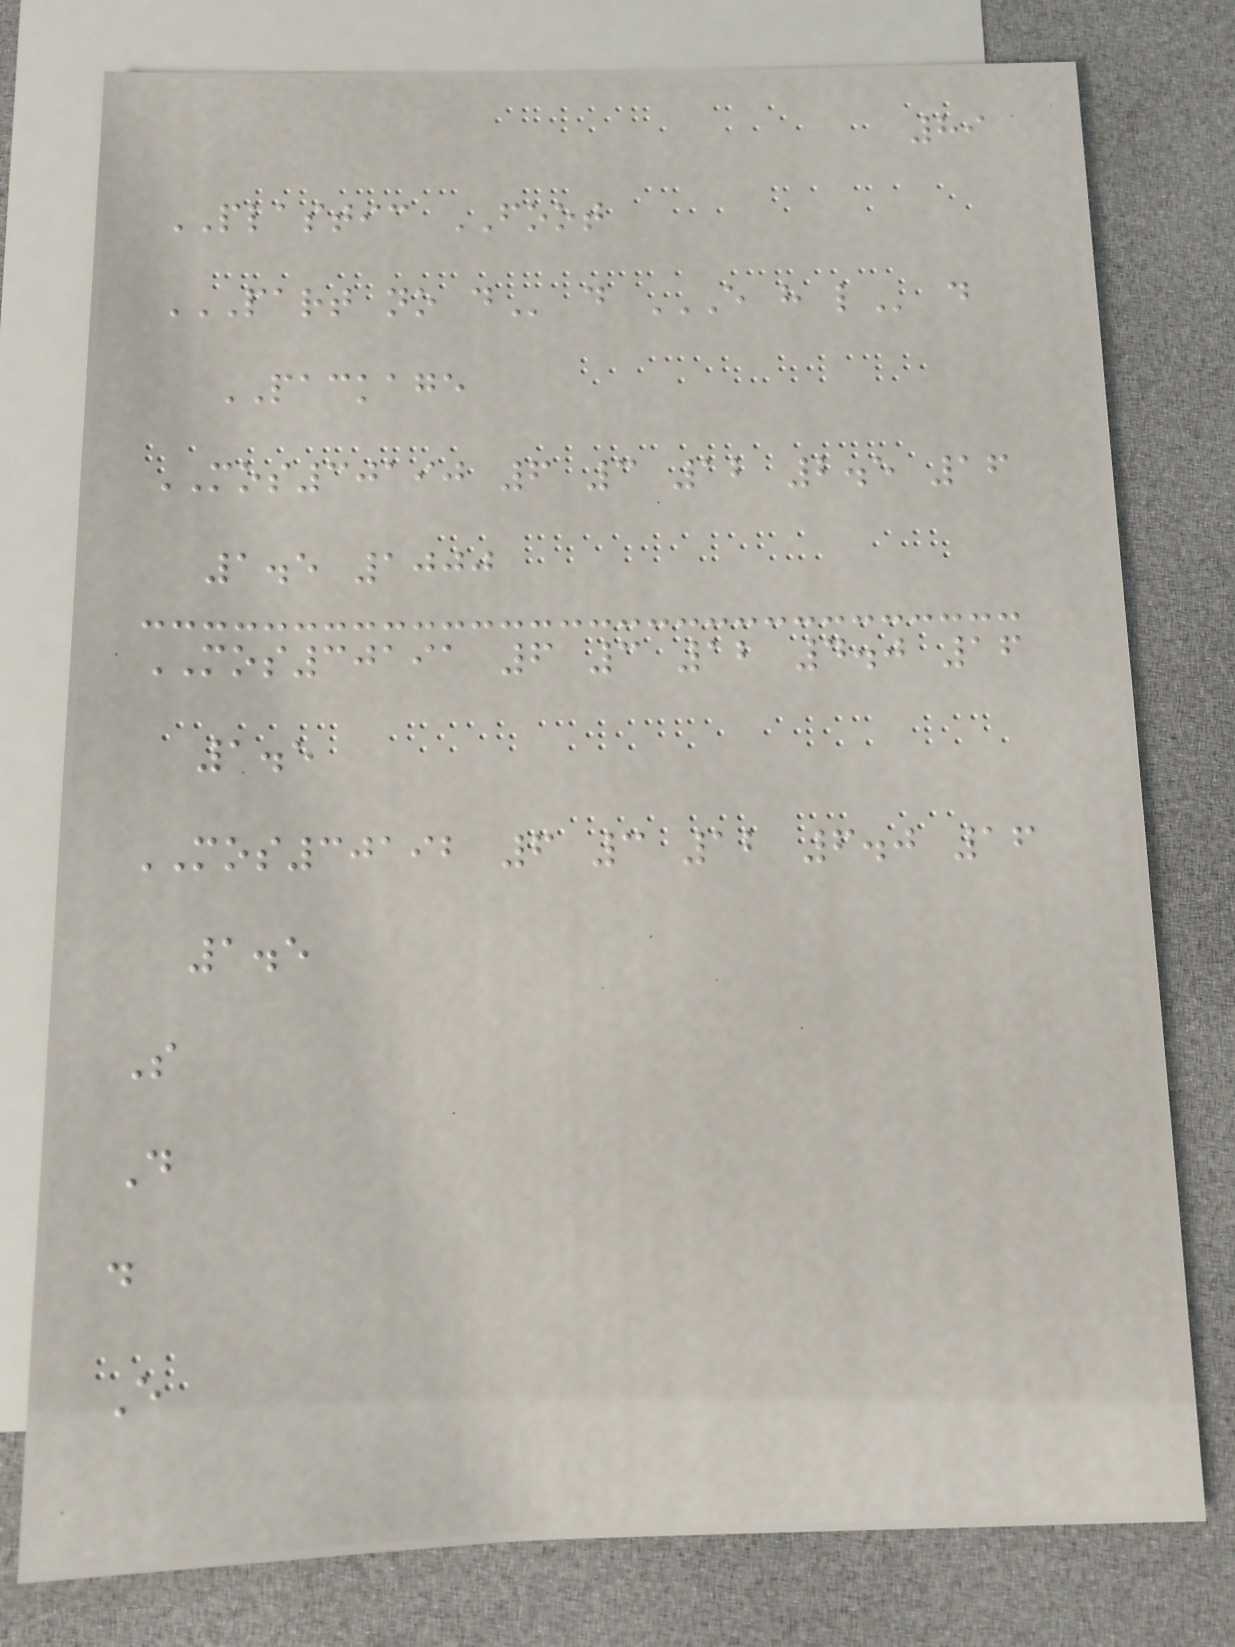89
PLASTIC FOOT
PART NO D d E H L d
PACKAGE
MOS30190 6 3 12 2.5 16
1.5 1000
MOS30191 6 3 12 4.0 16
1.5
MOS30192 6 3 12 6.0 16
1.5
S
D
d
E
